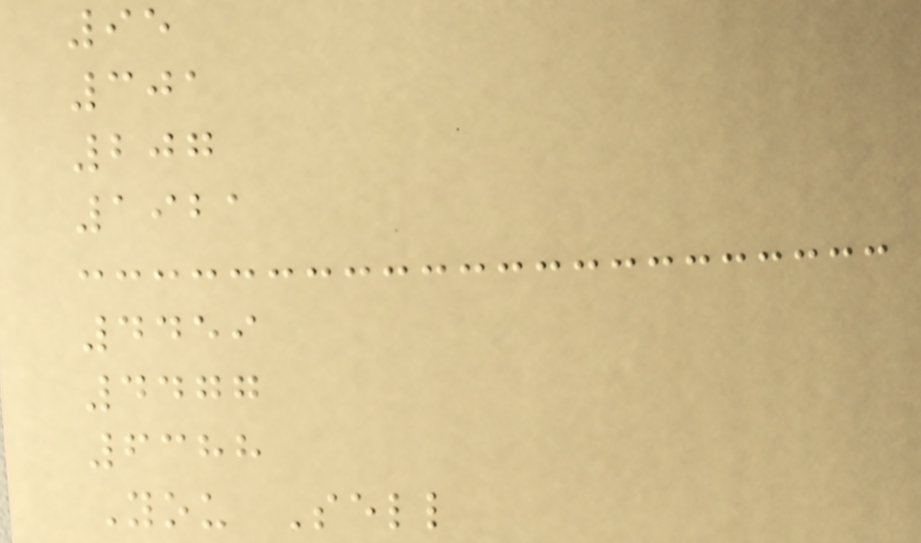95
301
207
1921
4459
4477
6388
You Sell
